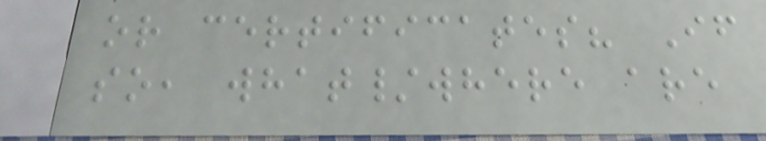or certificates? If
so, what/where are
